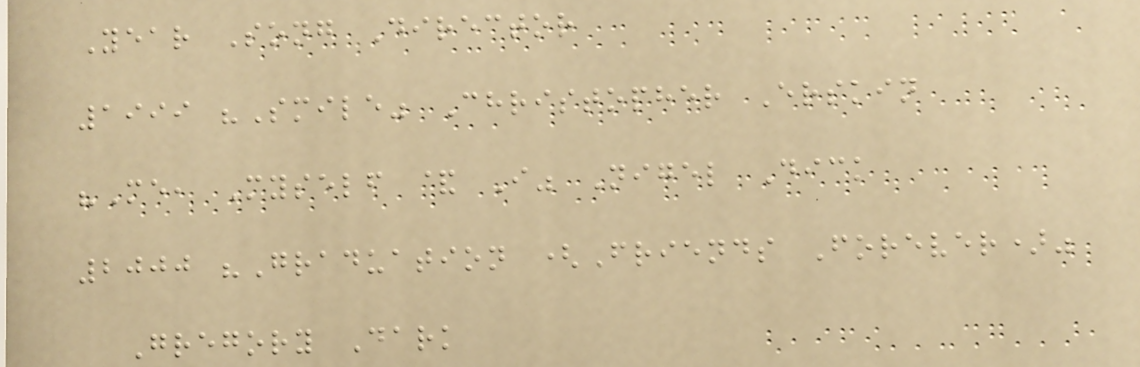Year Song Director
1999 "Smile" Christopher Erskin
"Me, Myself & I" Nigel Dick
2000 "Graduation (Friends Forever)"
Gregory Dark
